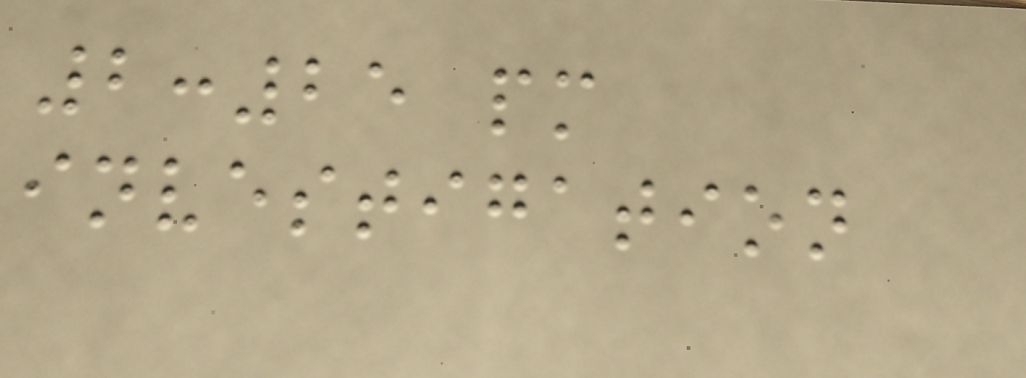2:25 pm
investigation
